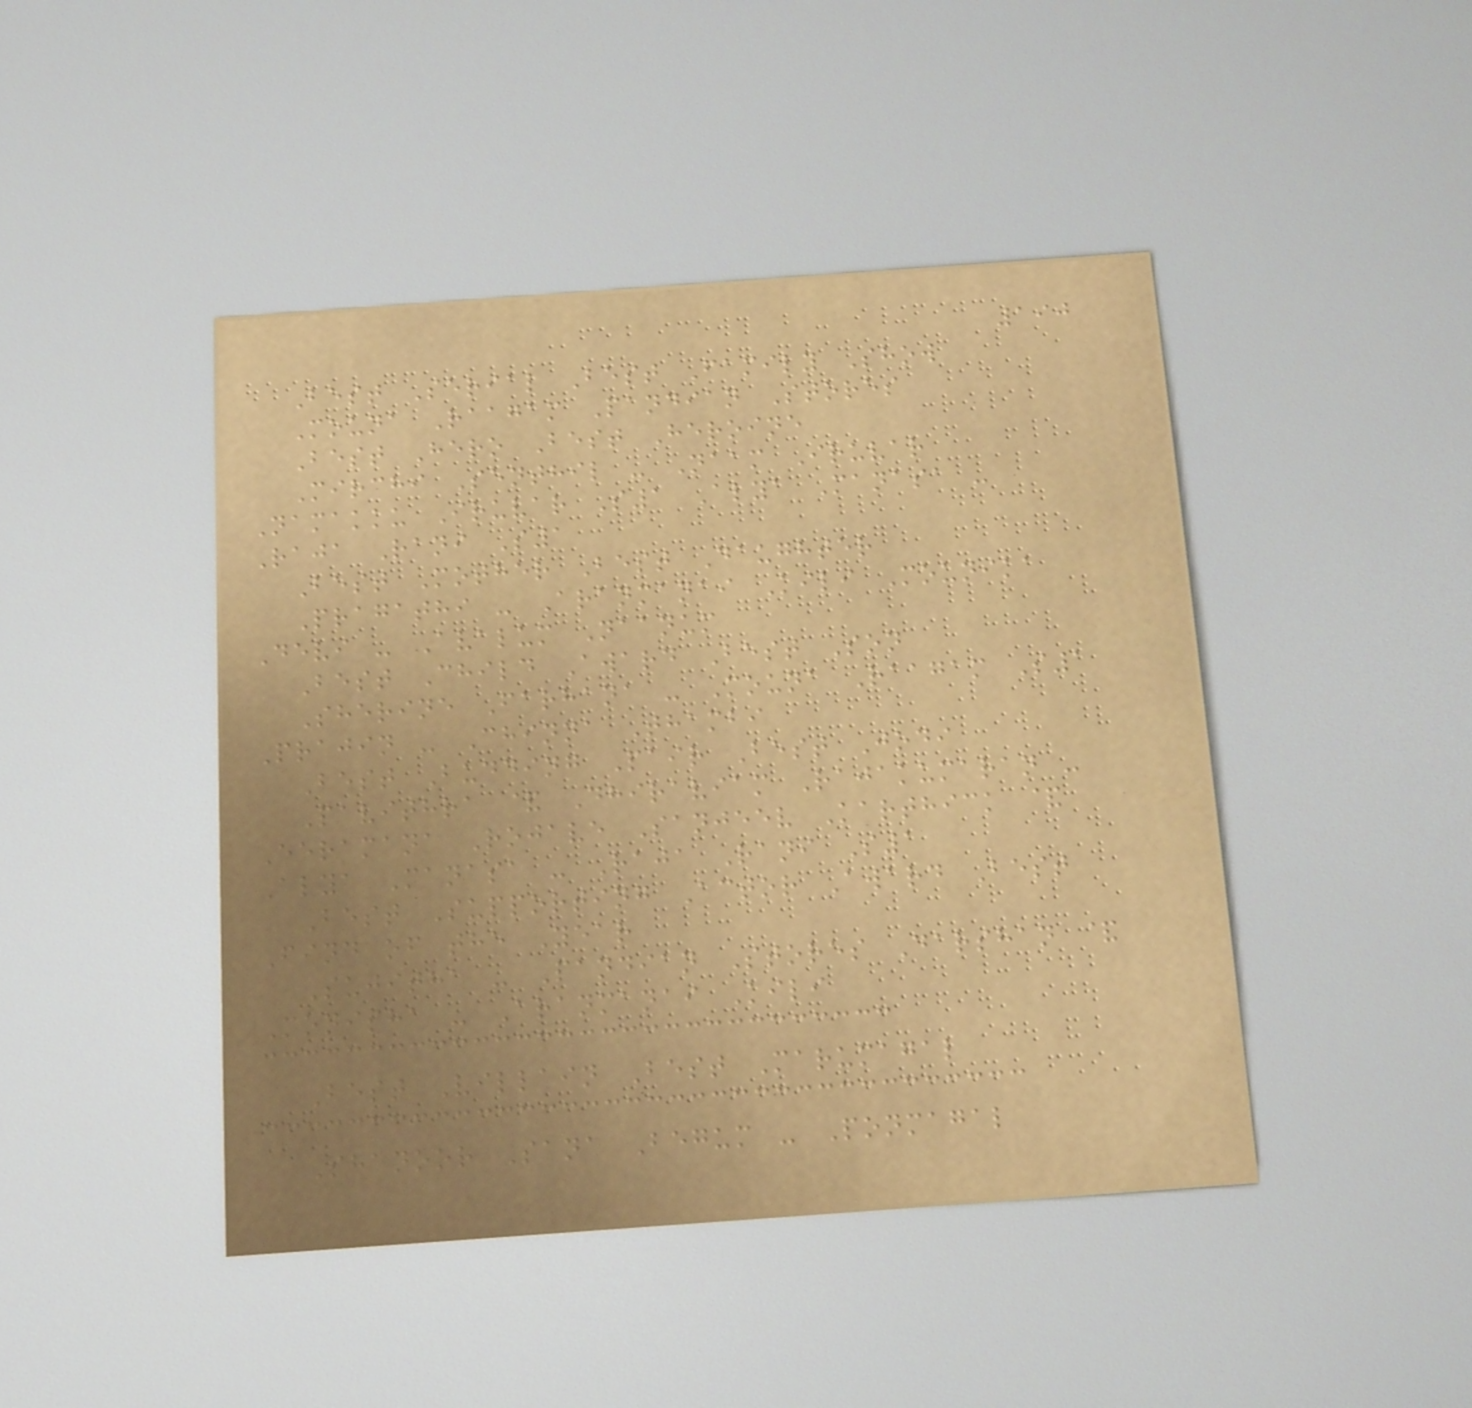190
Best Serial Best Family Show
Mouna Raagam Pandian Stores
Best Hero Best Heroine
Mirchi Senthil - Naam Iruvar
Namakku Iruvar S1 Alya Manasa -
Raja Rani S1
Best Mother Best Daughter
Pragathi - Aranmanai Kili Mounika
Devi - Avalum Naanum
Best Child Award Best Son
Sherine Farhana - Mouna Raagam S1
Prajin - Chinna Thambi
Best Budding Pair Best Jodi
Pavithra & Dhiraviam Rajakumaran -
Eeramana Rojave Sanjeev Karthick &
Alya Manasa - Raja Rani S1
Best Supporting Actor Award Best
Find of the Year
Sujitha - Pandian Stores Darshan &
Monisha - Aranmanai Kili
Best Villain Best Marumagal
Shanoor Sana Begum - Ponmagal
